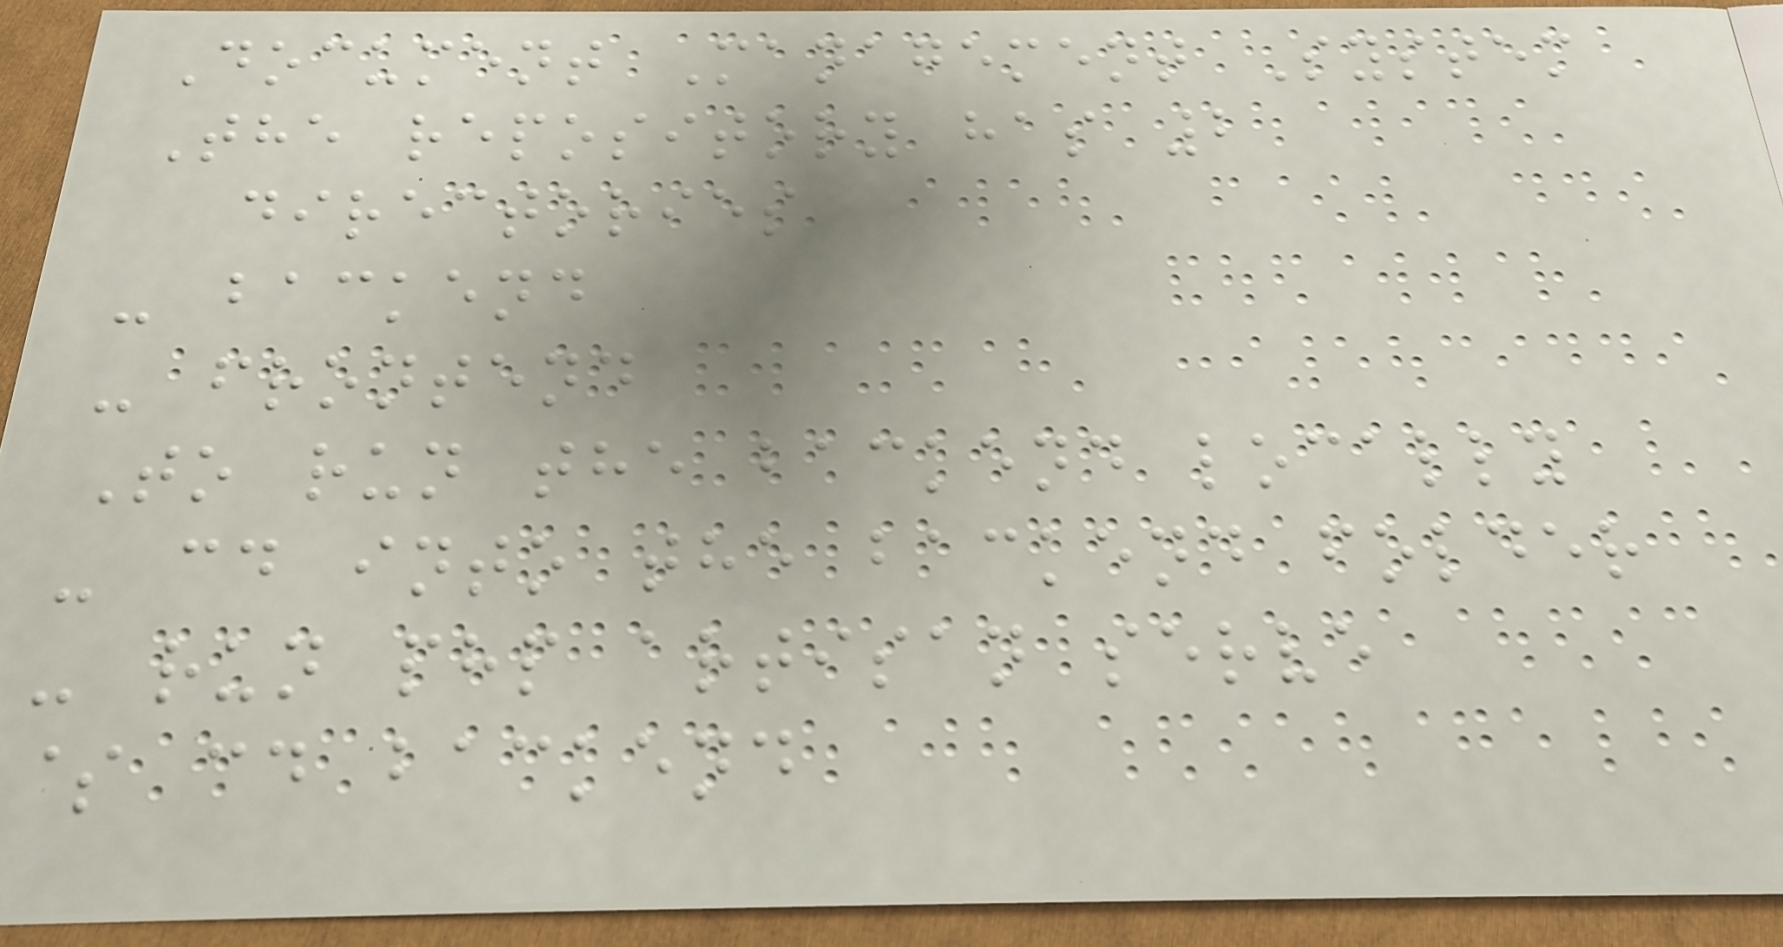Document Management System
The repository has 2
directories
- backend
- frontend
To run the backend locally
- cd into the backend folder
- run php artisan serve
$ cd backend
